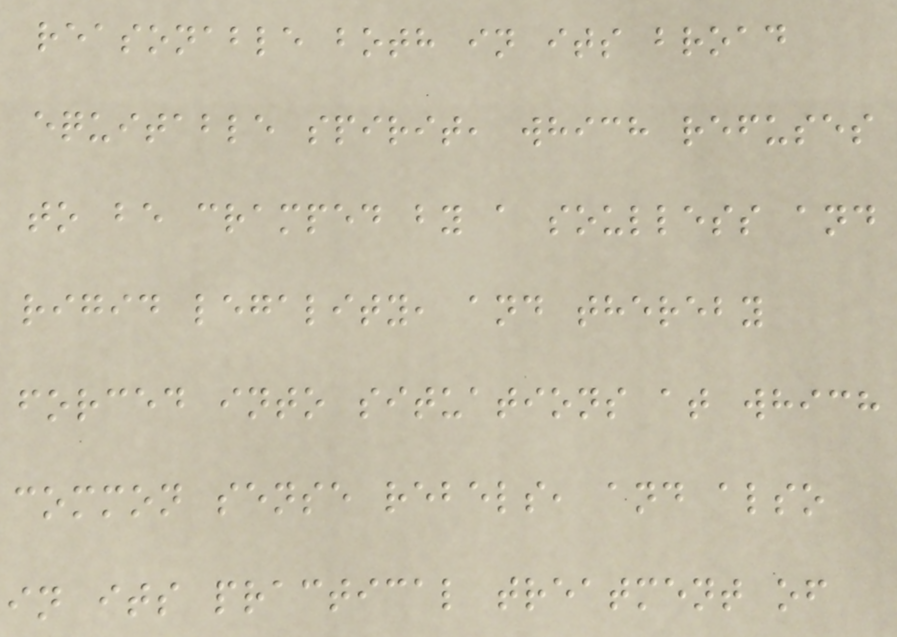reasonable both in its broad
equitable spirit, which refuses
to be cramped by a soulless and
rigid legality, and thereby
forced into situations at which
common sense rebels, and also
in its practical treatment of
